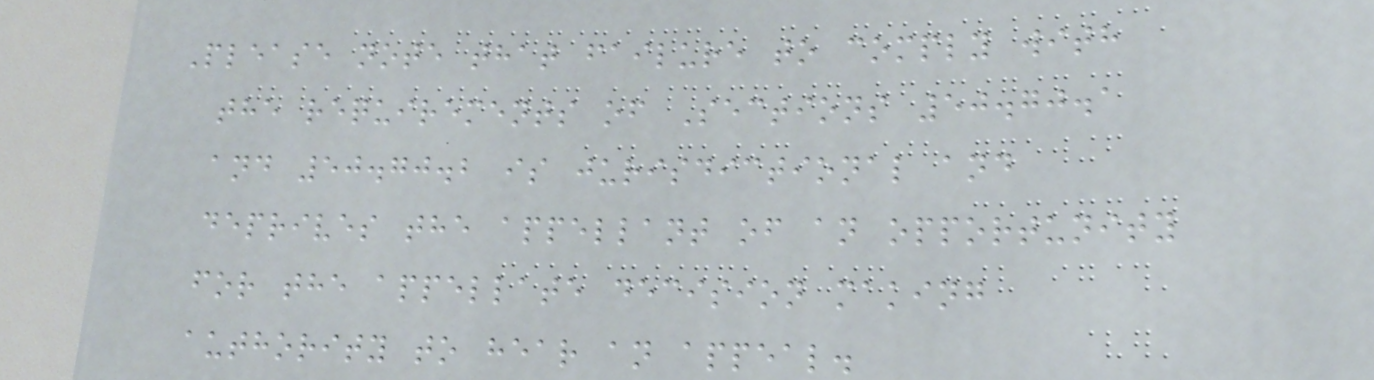Please note that failure to comply with
the requirements of Sections 50.70.1
and 50.70.2 is jurisdictional and
deprives the appellant of an opportunity
for the appellate decision making
authority to hear an appeal.
